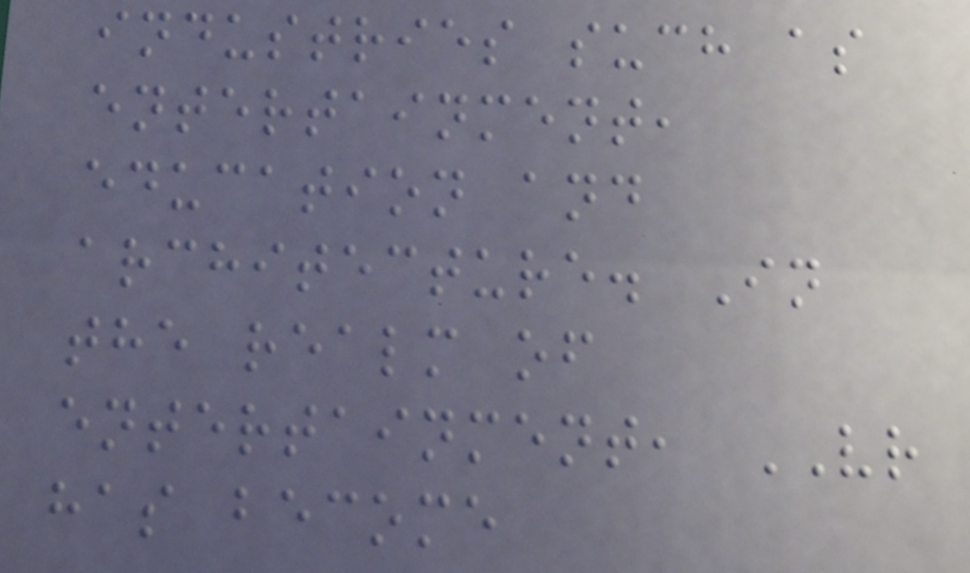industries such as
entertainment,
education and
architecture. In
the realm of
entertainment, VR
has become
